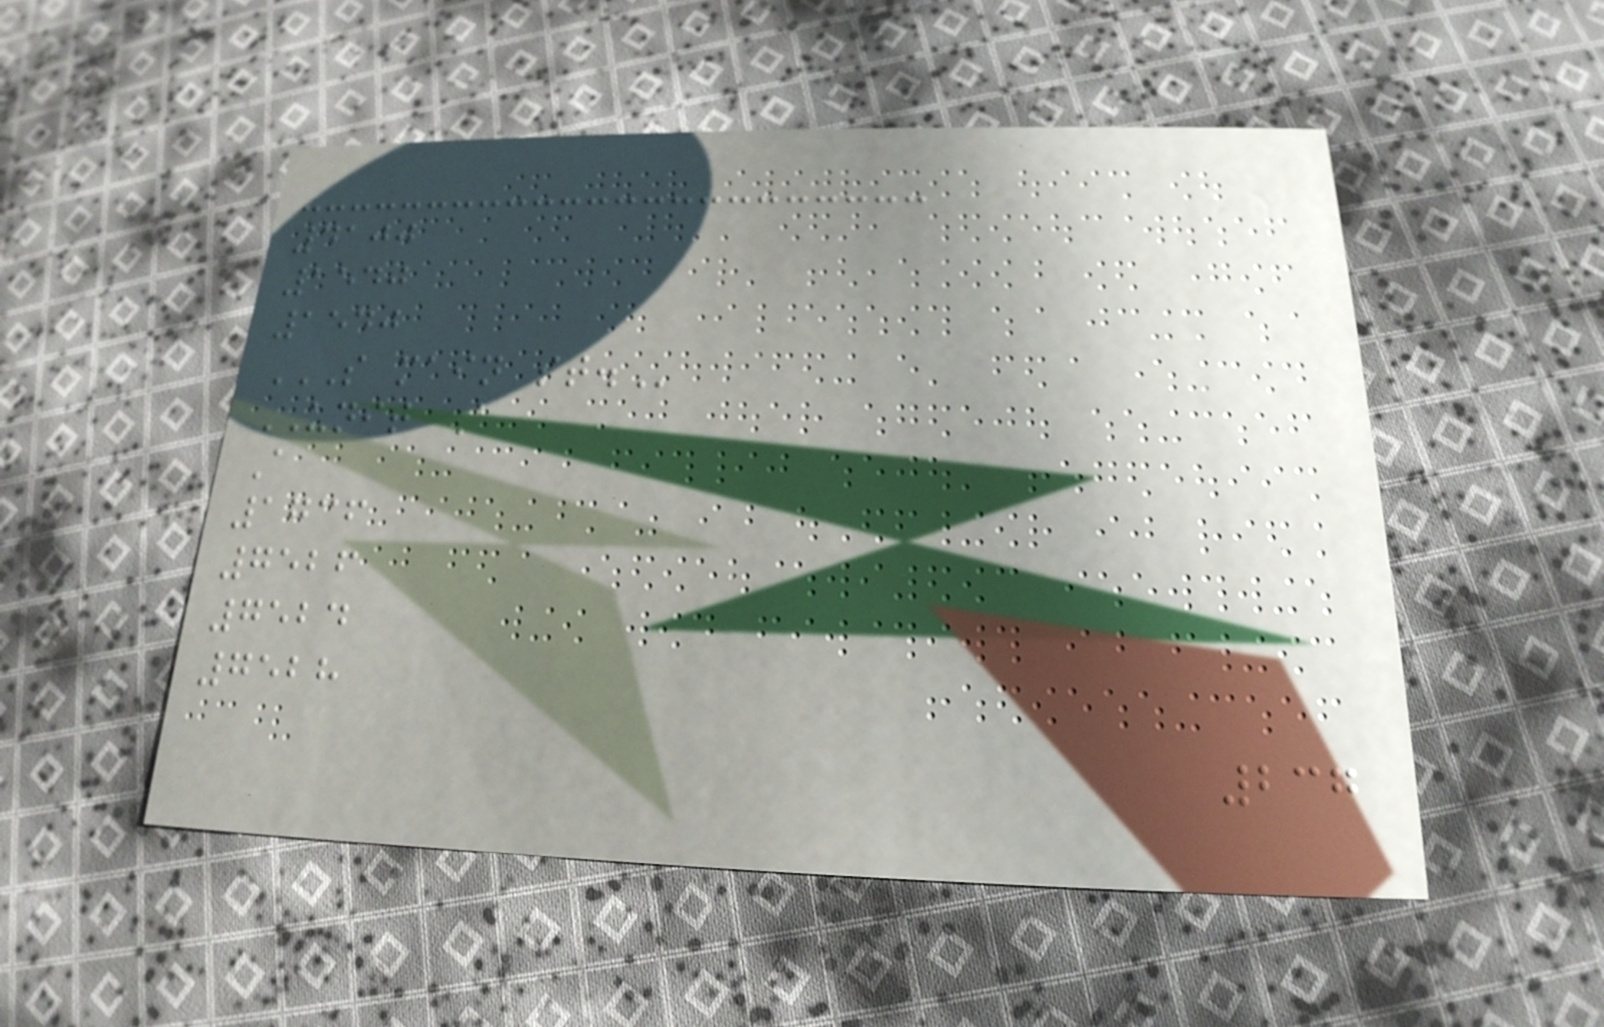4100
1540
1540
S MAIN ST.
UNIT A
A
1736
7526
7524
7528
237
